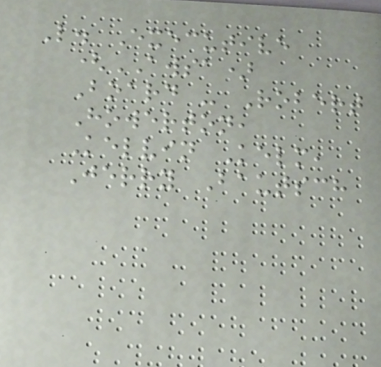L. Executive
(AWSA)
Board - Robert
Howerton,
Kelvin Kelm,
Jerry Bautsch
